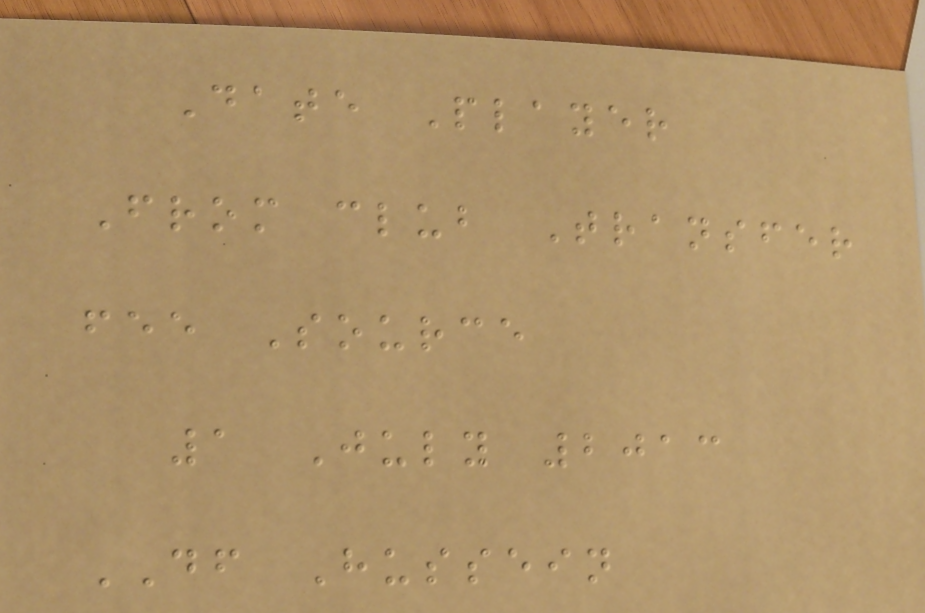Date Player
From club Transfer
fee Source
1 July 2013
DF Hussein
